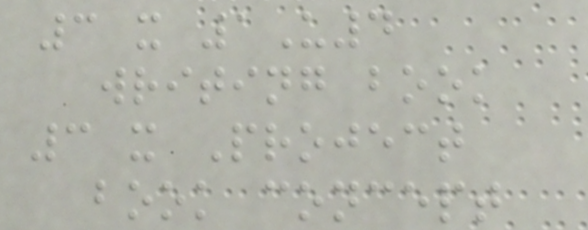3 x 1U4
writing book
3 x Project
book concept
